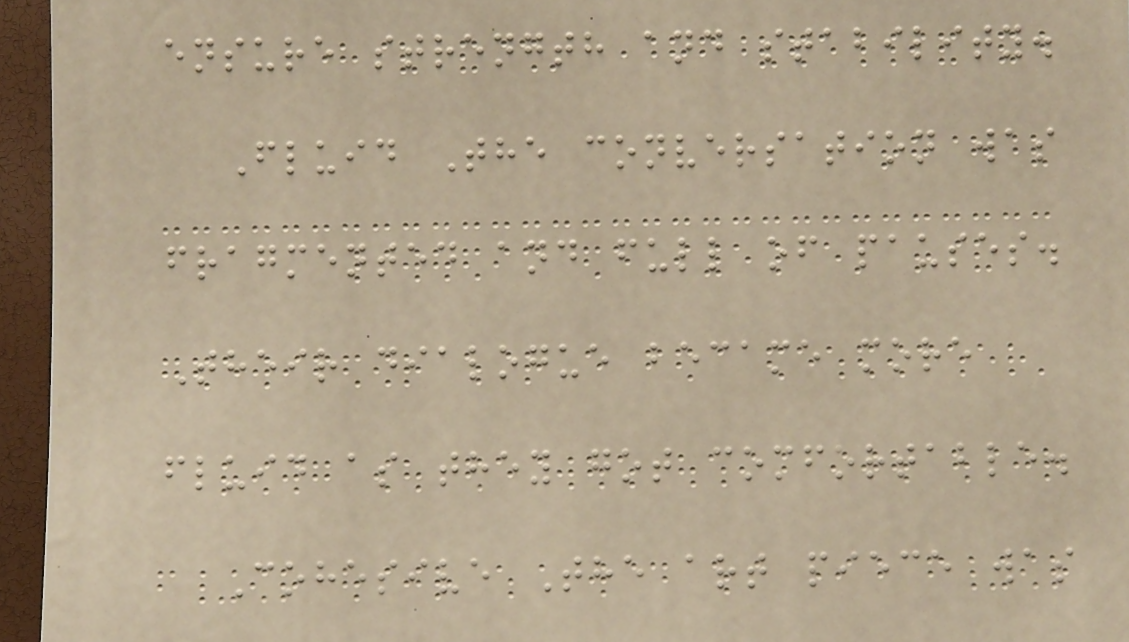ensure strength and stability.
Fluid The conversation was
fragmented and full of pauses.
Their dialogue became more
fluid as they got comfortable.
Cohesive The art piece was
